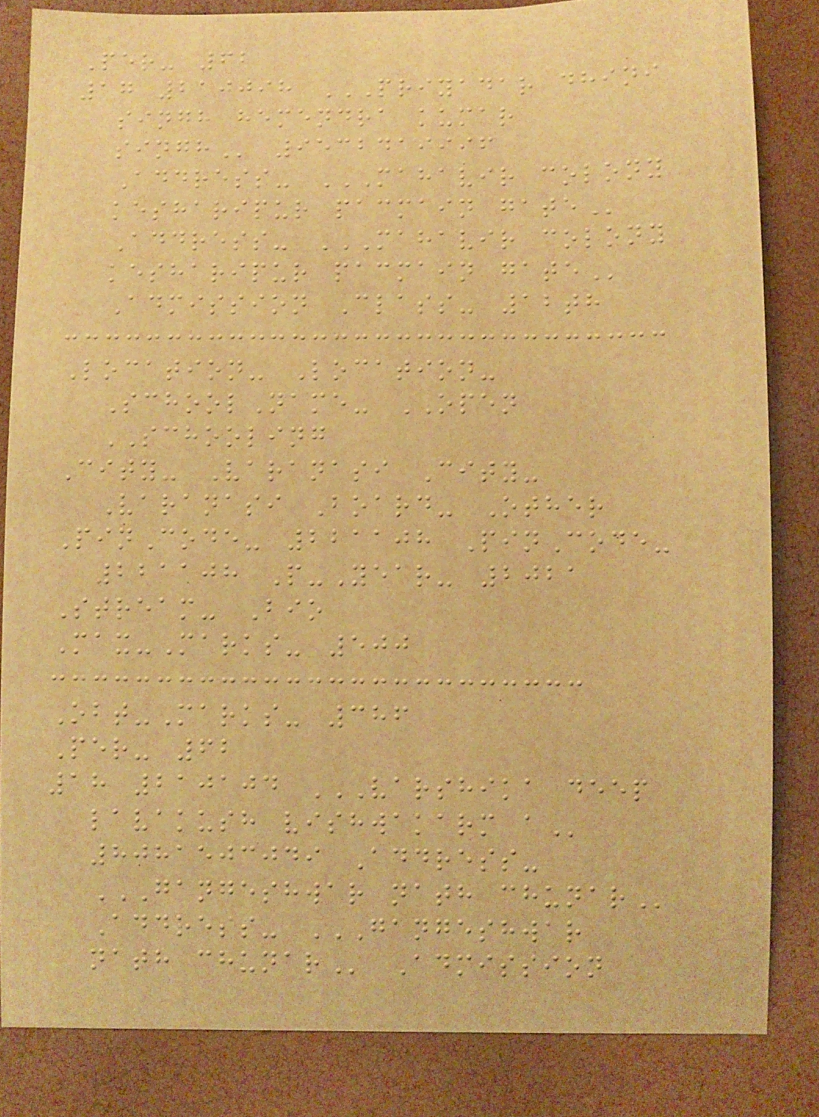Per- 62
17 210098 PRIYADAR DHINI
SINGH HEMENDRA KUMAR
SINGH 9532419996
Address- MAHAVIR COLONY
KESHARIPUR PACMAIN GATE
Address- MAHAVIR COLONY
KESHARIPUR PACMAIN GATE
Admission Class- 12th
Location- Location-
SchoolName- OPEN
SCHOOLING
City- Varanasi City-
Varanasi Board- Other
PinCode- 221108 PinCode-
221108 P-Year- 2021
Stream- Bio
Max-Marks- 500
Obt-Marks- 386
Per- 62
18 210104 VARSHIKA DEEP
LAVAKUSH VISHWAKARM A
8081503049 Address-
GANGESHWAR NATH CHUNAR
Address- GANGESHWAR
NATH CHUNAR Admission
